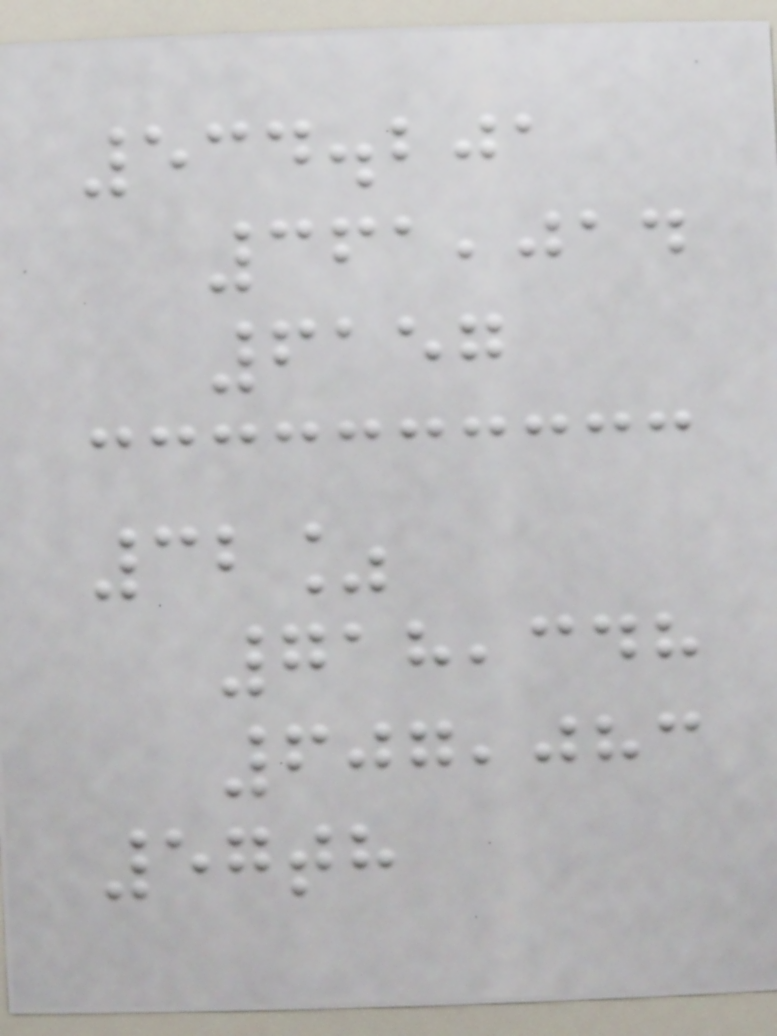534.201
361,014
6157
32%
718,348
607,083
57th
